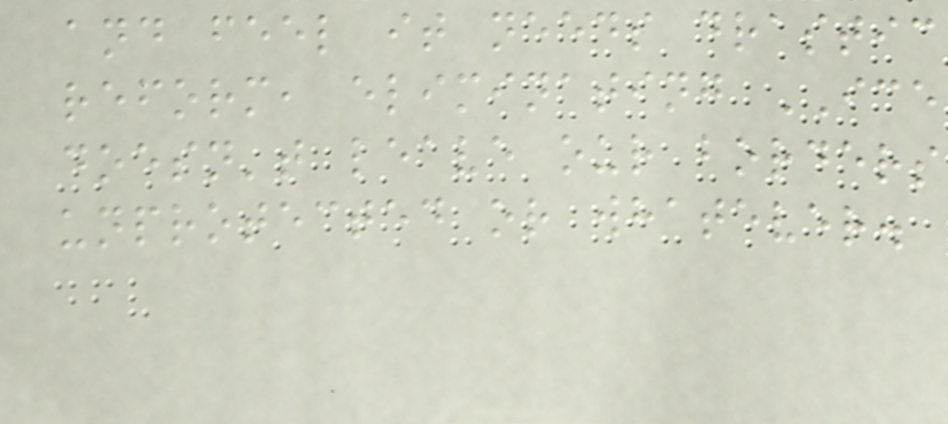and feel it needs drastic
reform, eliminating ICE
doesn't leave our borders
unprotected or whatever.
